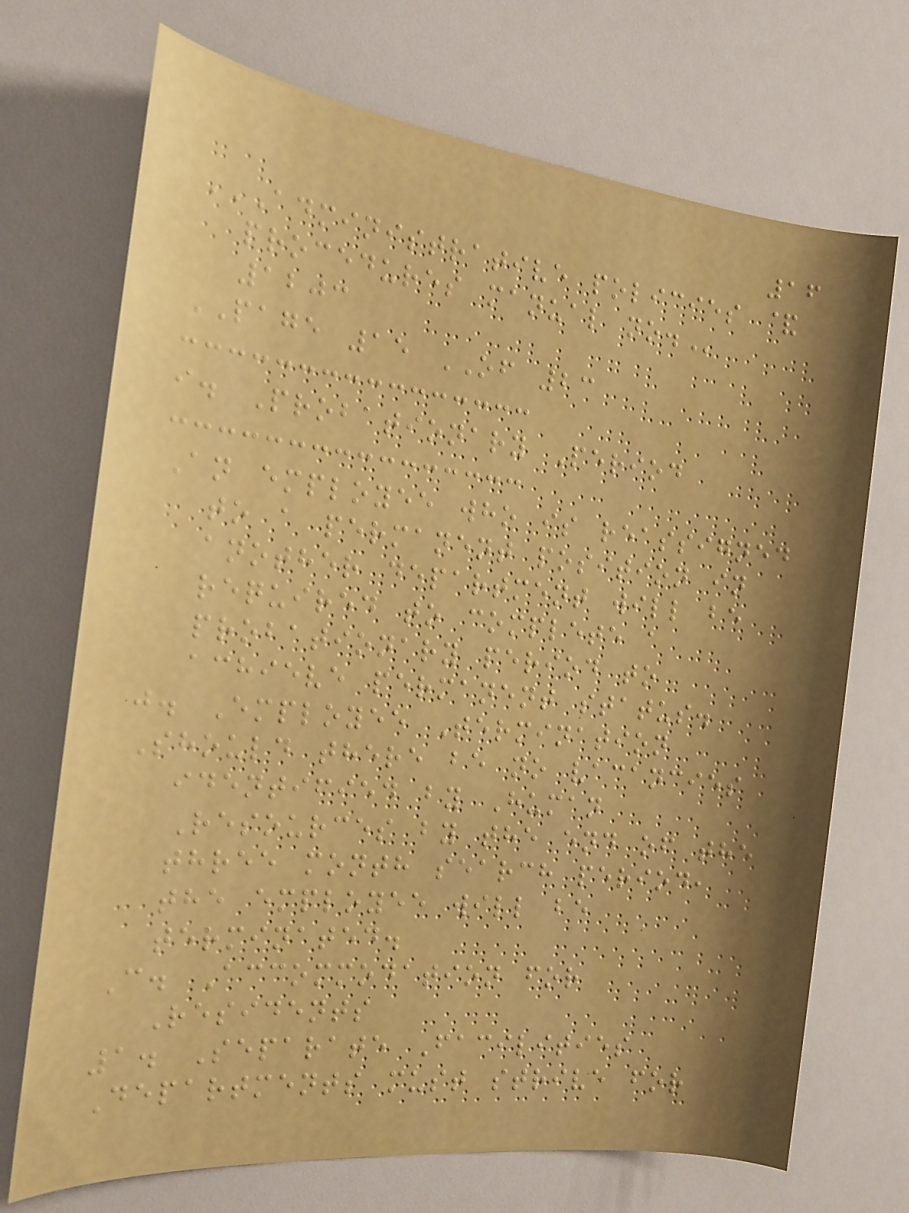16
ADMINISTRATIVE POLICIES &
PROCEDURES MANUAL NO.
1203
PAGE 15 OF 23
i. Probationary Period
An employee who is reassigned
to a permanent position in
another department will be
required to complete a
probationary period to
achieve permanent status.
j. Employee Termination
Should there be no vacancies
identified by Human
Resources by the end of the
three month search period,
the employee will be
terminated.
C. Accommodation for
Residents
1. Separate Facilities
Departments must strive for
